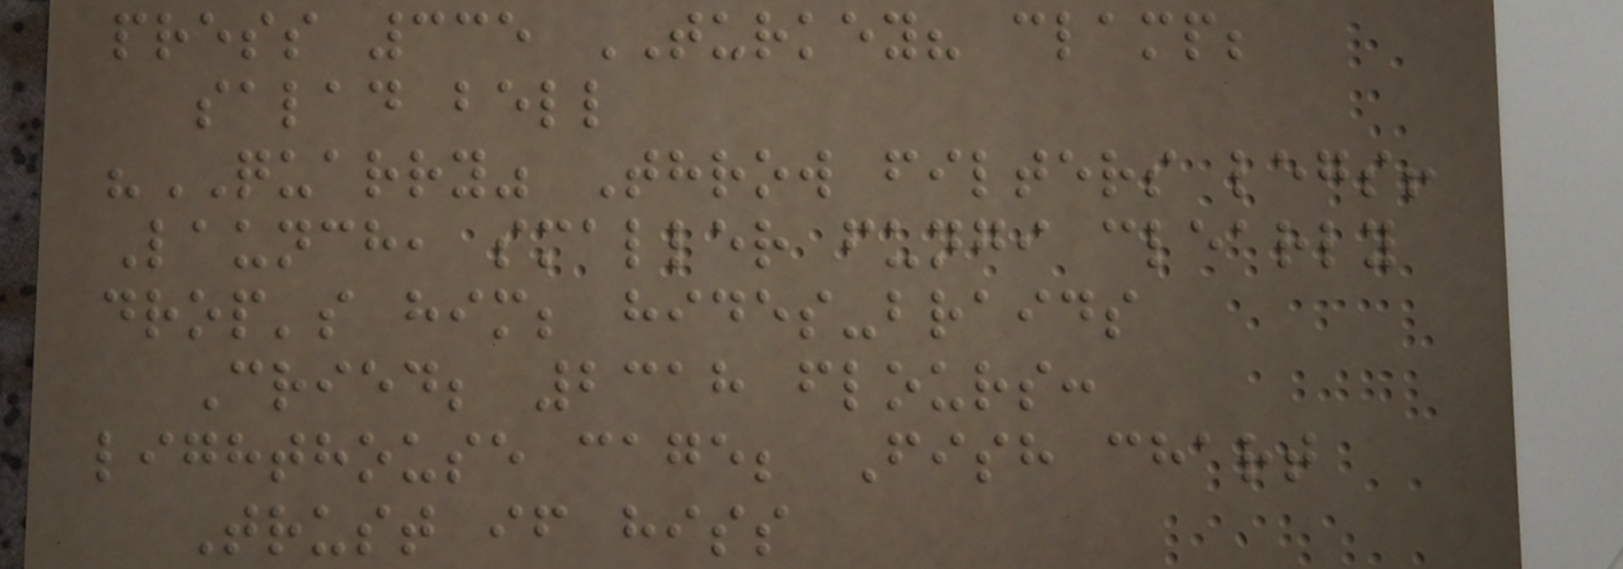press 335 TURKEY? clamp;
salad bell
"QUARRY" Throw filters legs!
Launch, smaller fungi clearly
drop's him; hides-braids
Cried; 2318 flours:
lighthouse cage; Fish chart
Trust if hiss
